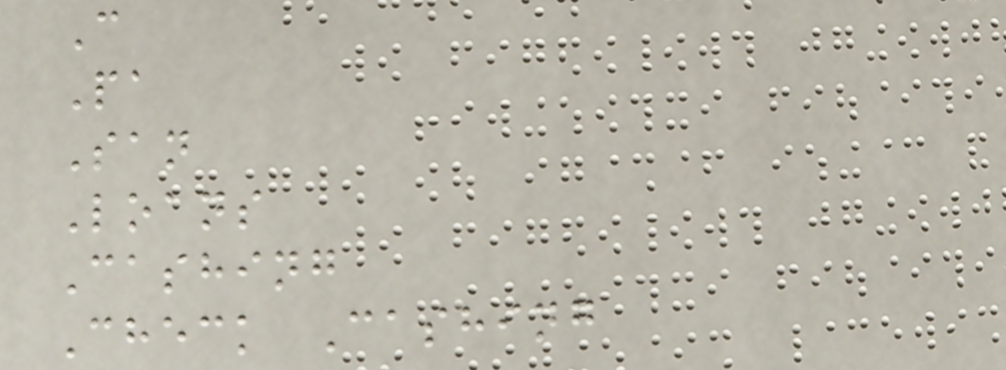C
Pa
San
Loans
Cashing
Check Cashing
